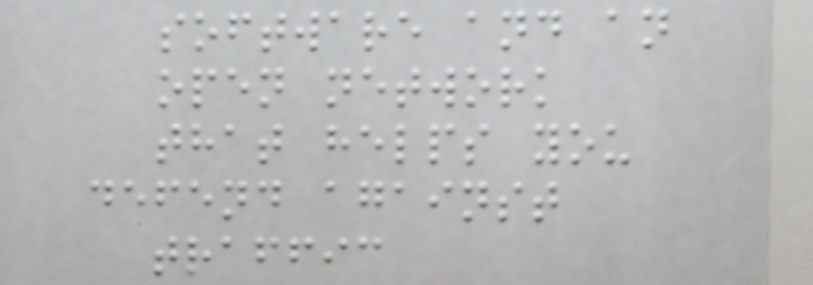software and an
open network
that helps you
defend against
traffic
